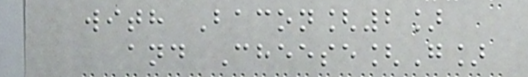with Bacon[2]
and Cheese[G]
